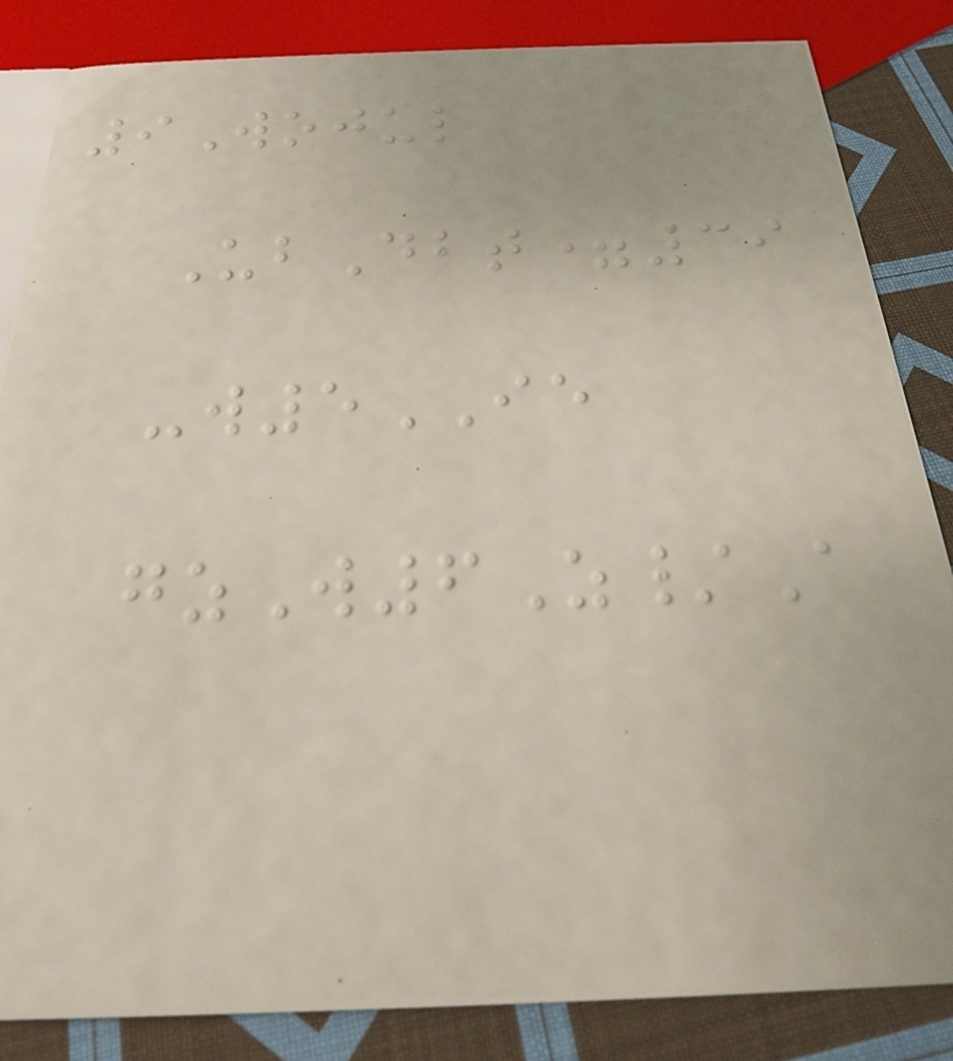9Wojul
UbDbt=39
-w5IE
gzW6Z/A
